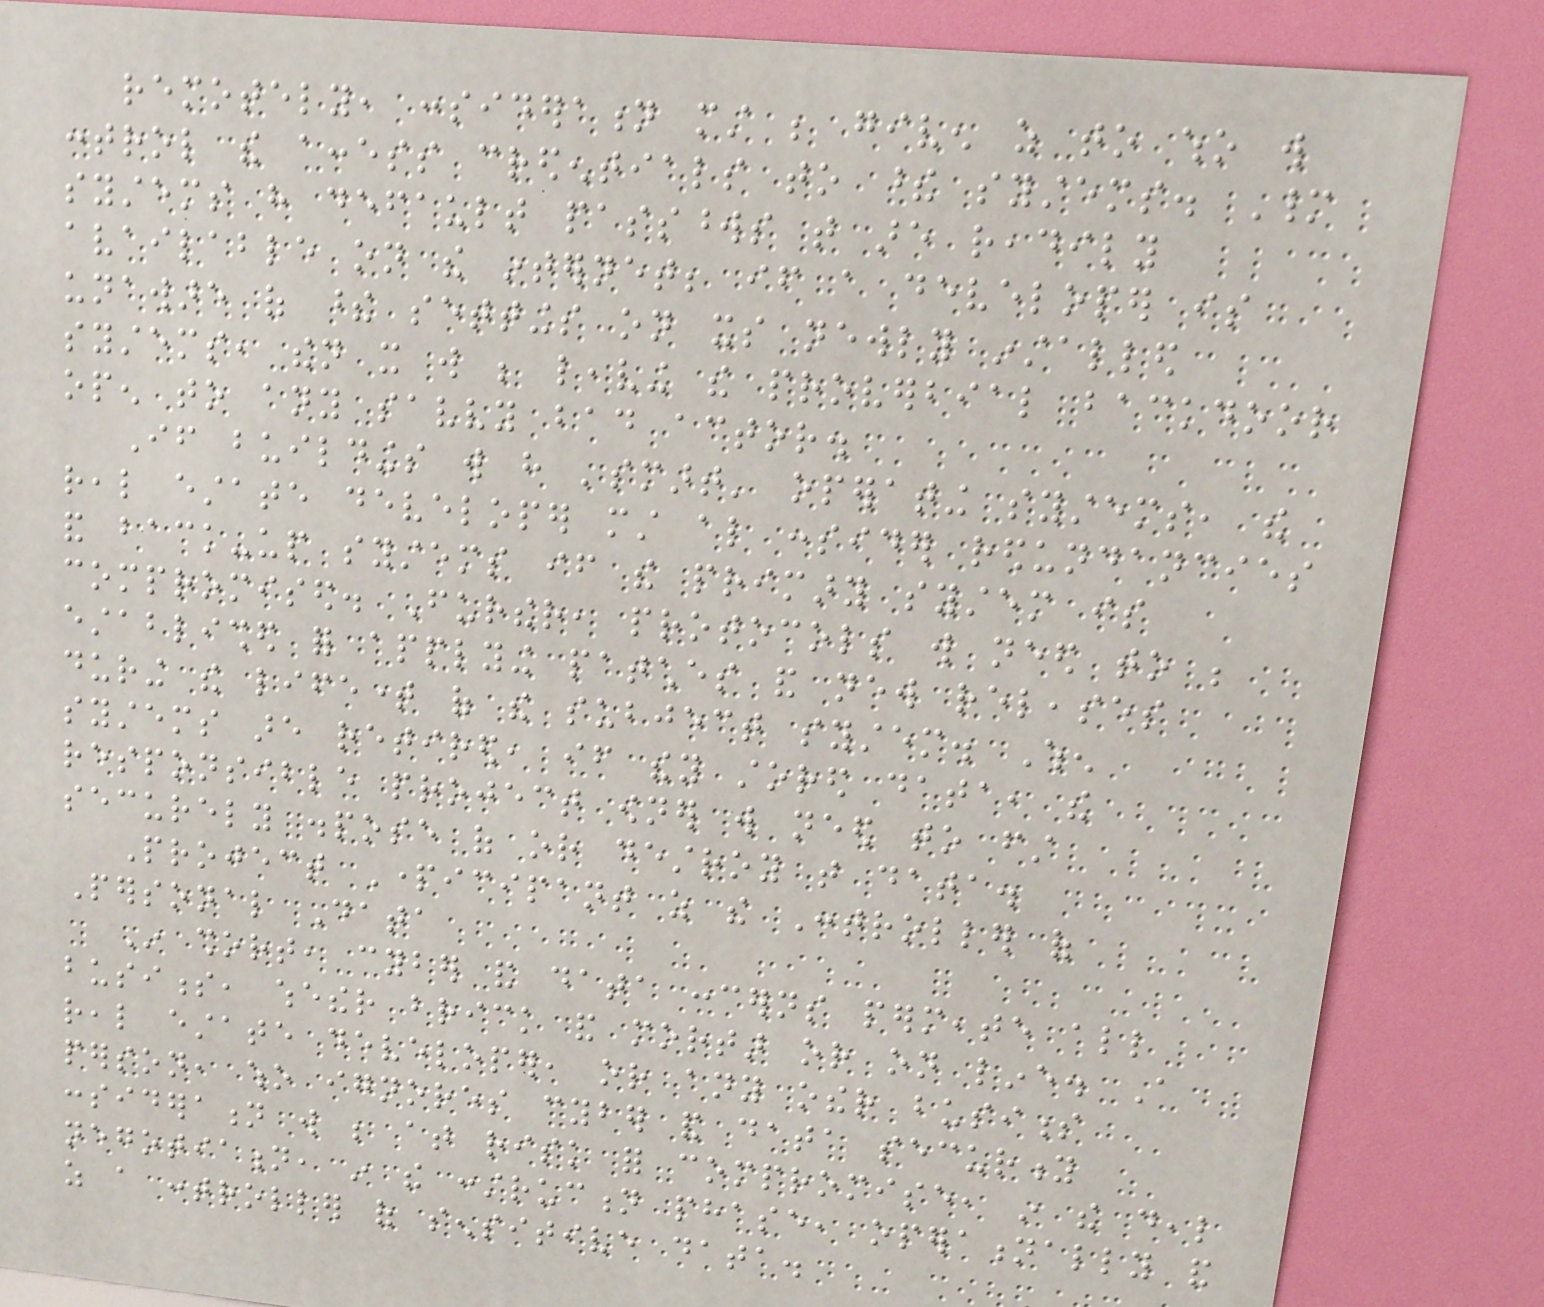remotely, consideration must be given as to who will
control the access credentials to these systems. Many
systems have default passwords that are readily
available on the internet; if a developer is
unaware of these settings on its newly installed
systems, then it will be leaving the proverbial backdoor
open to any savvy bad actor.
If buildings will have 'smart' operating systems, the
real estate developer must also consider redundancies
and back-up systems if the primary system is
compromised. Further, protocols will need to be
established for applying patches and new releases
during the lifetime of the subject system. When
systems are retired, if they stored data, the
responsible project owner will need to first
securely dispose of or destroy that data.
Project Participant as the Controller of
Personal Data
In short, cyber and data concerns permeate all
business, whether brick and mortar or on line. A
real estate developer, or any other business
person, who ignores cyber and data security
consideration will be at risk for compromise, in the deal
negotiation, in the construction phase, operationally and
as a controller of sensitive data.
